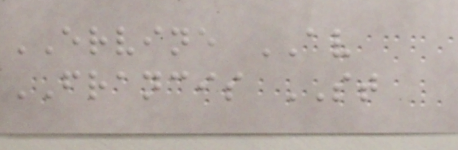ERVINE AV
FRANCIS ST
